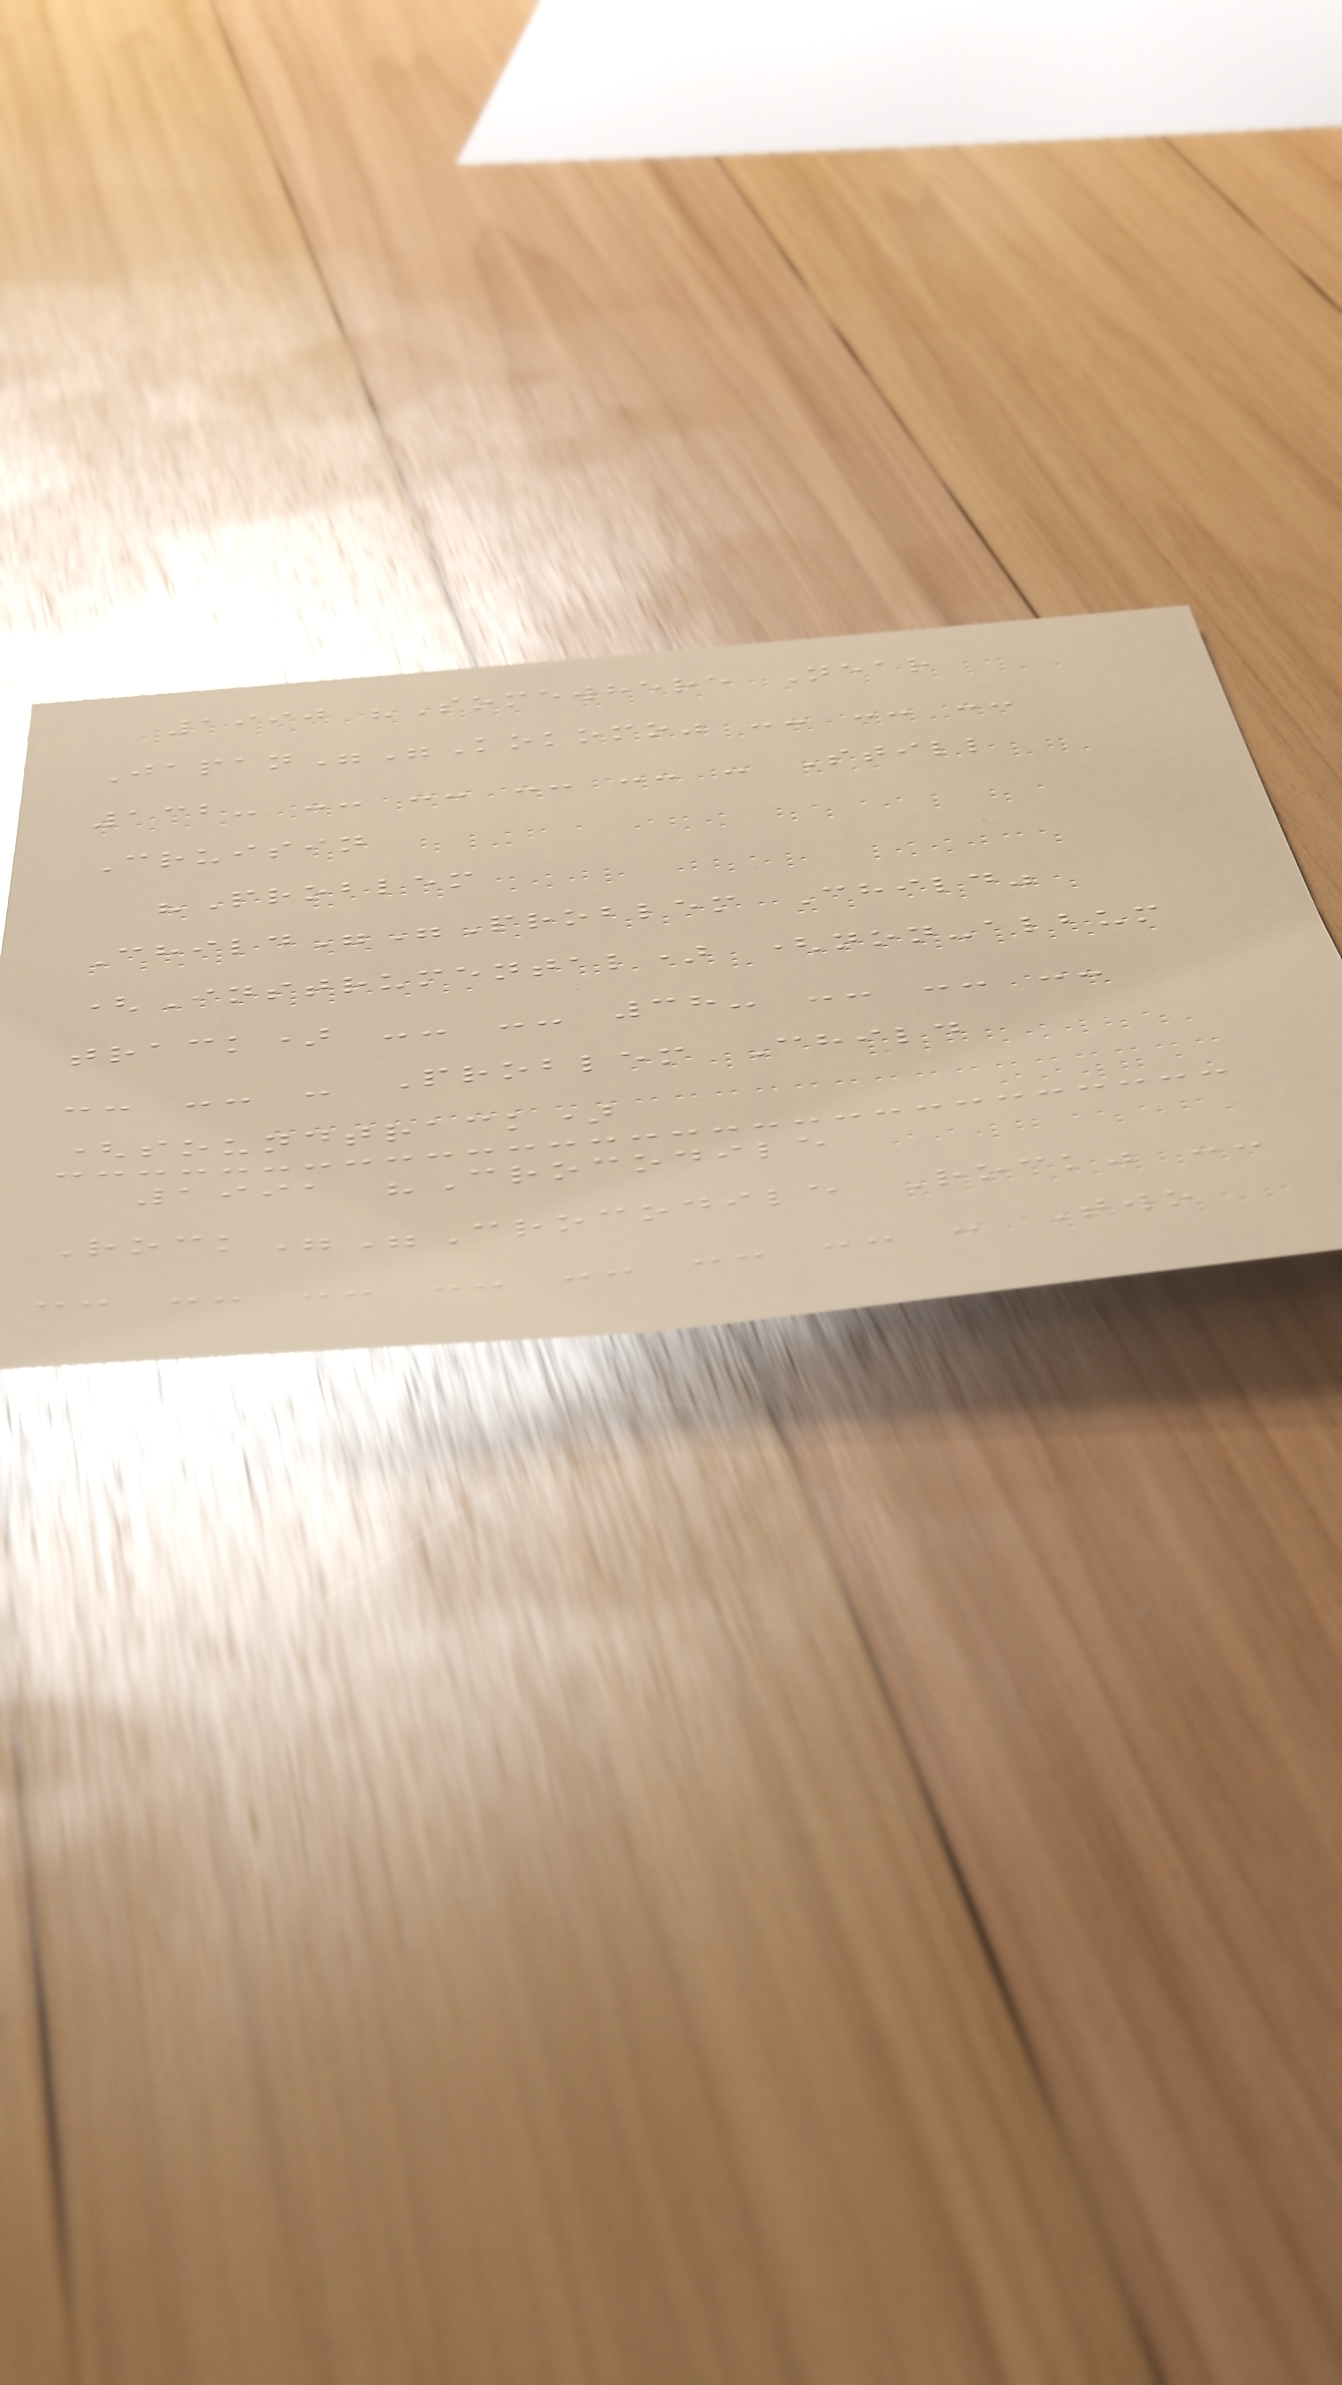1990 "Somewhere Near
Japan""Kokomo" -- -- --
132- -- -- -- -- - Still
Cruisin
"Problem
Child""Problem Child"
(Instrumental) (non-album
track) -- -- 38- -- -- --
-- -- - Problem Child
(soundtrack)
1991 "Crocodile
Rock""Crocodile Rock" --
-- -- -- -- -- -- -- - Two
